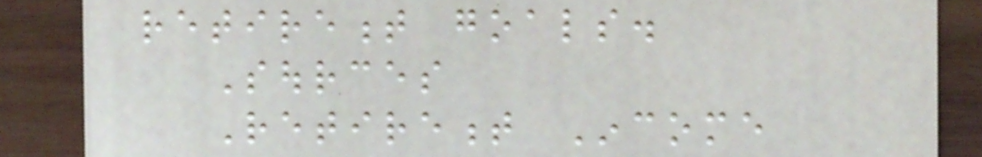retirement goals.
Sources
Retirement Income
